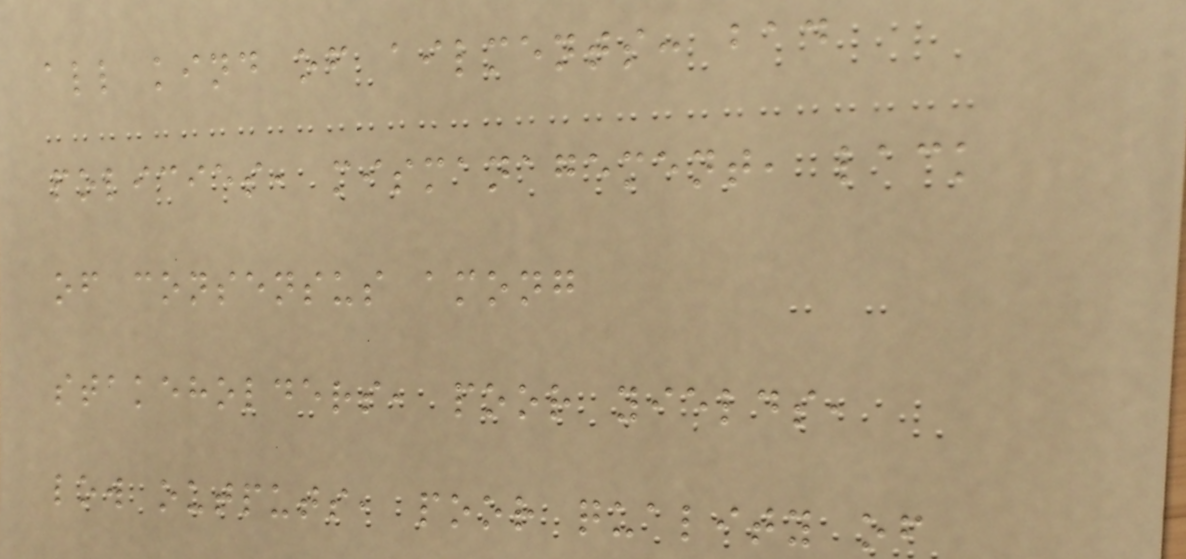all kind of ailments: bad
policies, mismanagement, lack
of consensus among
stakeholders, poor yields,
low outputs, poor quality of
